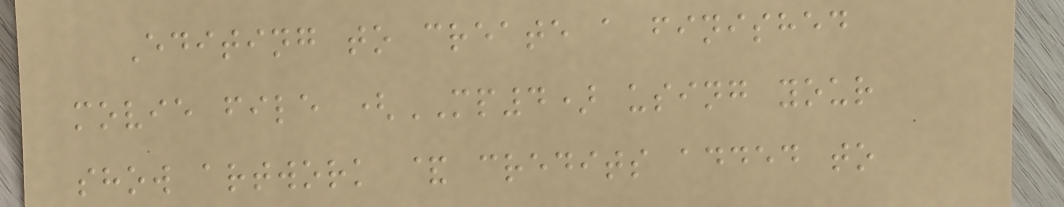Editing to create a finished
movie file (MP4) using your
show artwork & credits added to
